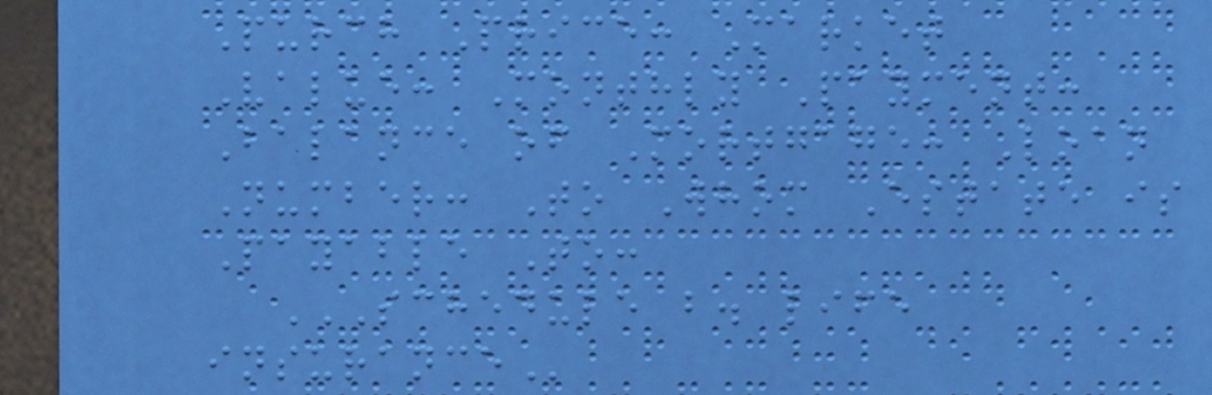Purch Price: Market
Value: Monthly Payment:
Balance of Mortgage: Loan
Number: To Whom Estate is
Payable To:
SCHEDULE B. LIFE
INSURANCE
